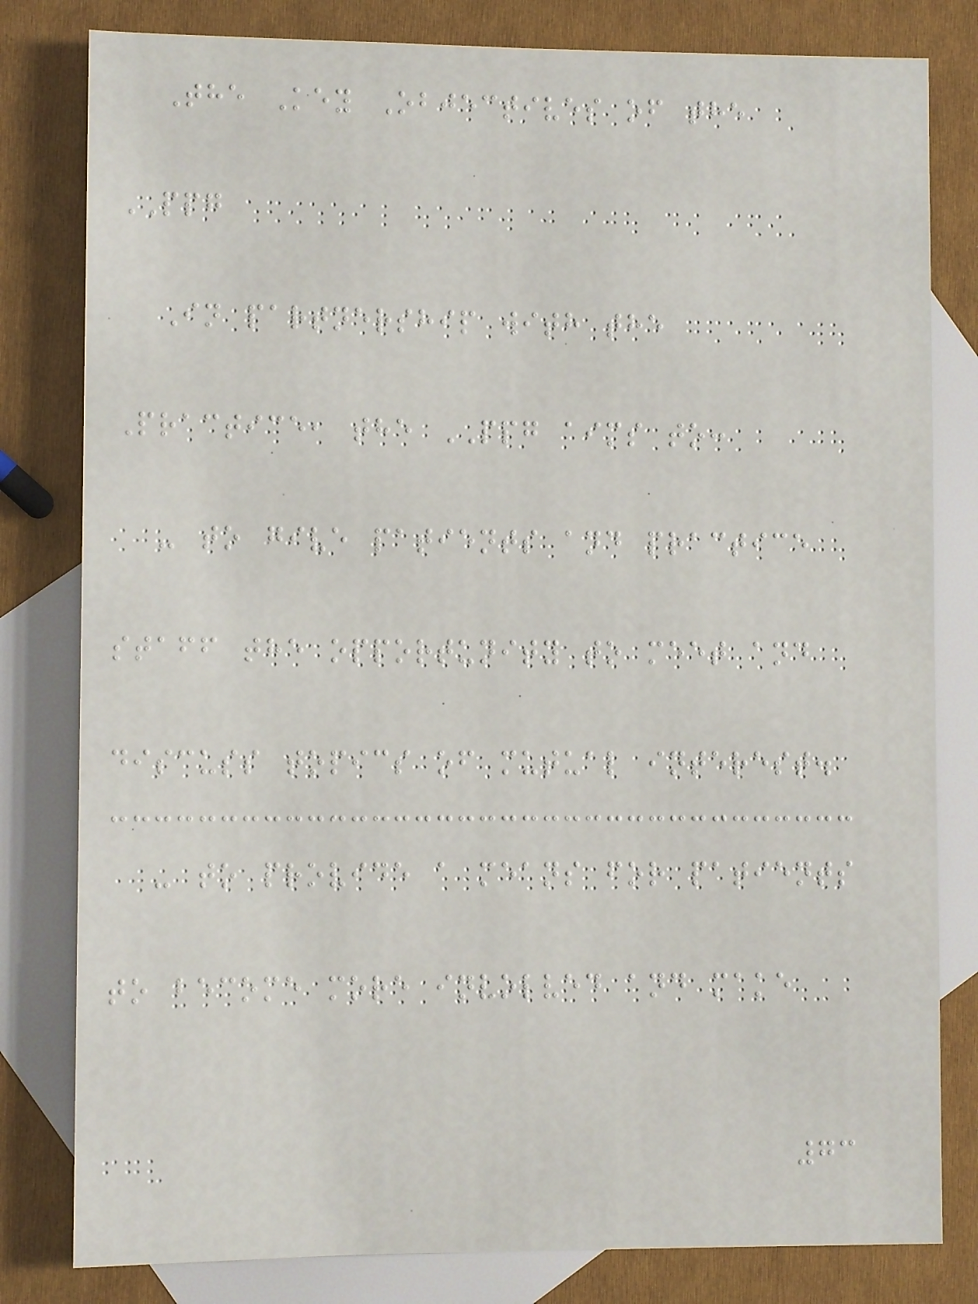The Key Objectives of the
PPG
In partnership with the
Practice, the PPG aims to:
- to give patients and practice
staff the opportunity to meet and
discuss topics of mutual interest.
- to provide a means for patients
to become more involved and make
73
